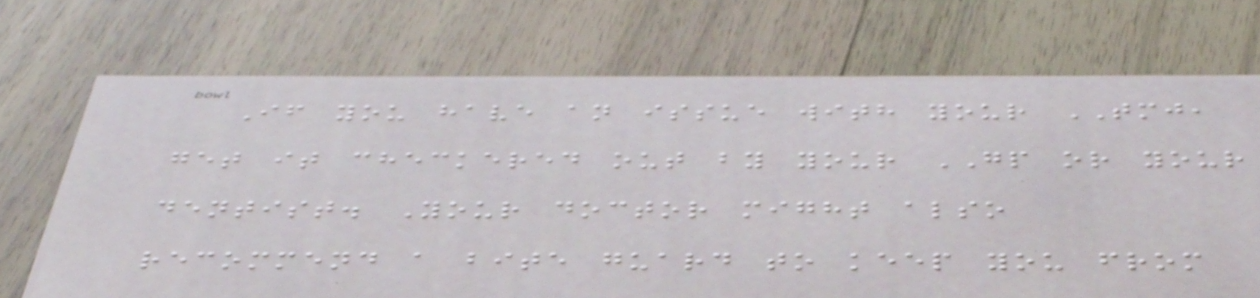If you have an issue with your TMJ,
get it checkered out by your GP or your
dentist. Your doctor might also
recommend a bite guard to keep you from
